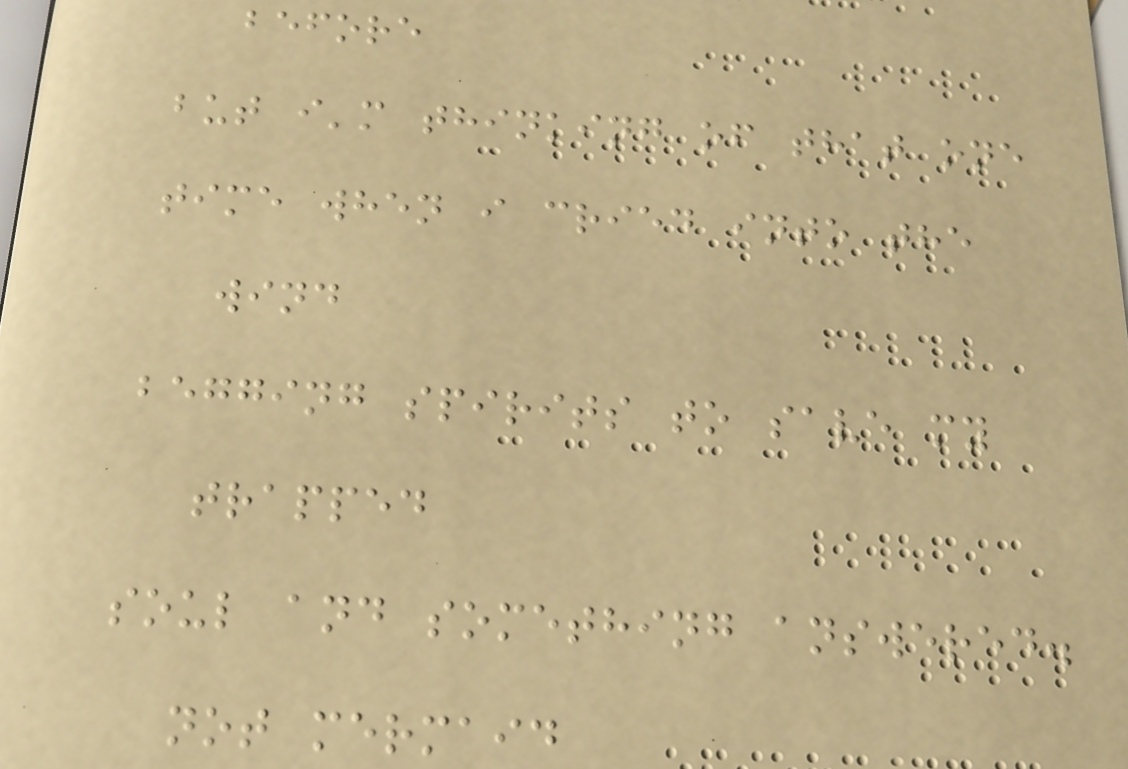before
but i'm thinking of that one
time when i cried into the
wind
begging spirits to save my
trapped
soul and something answered.
not mermaid
